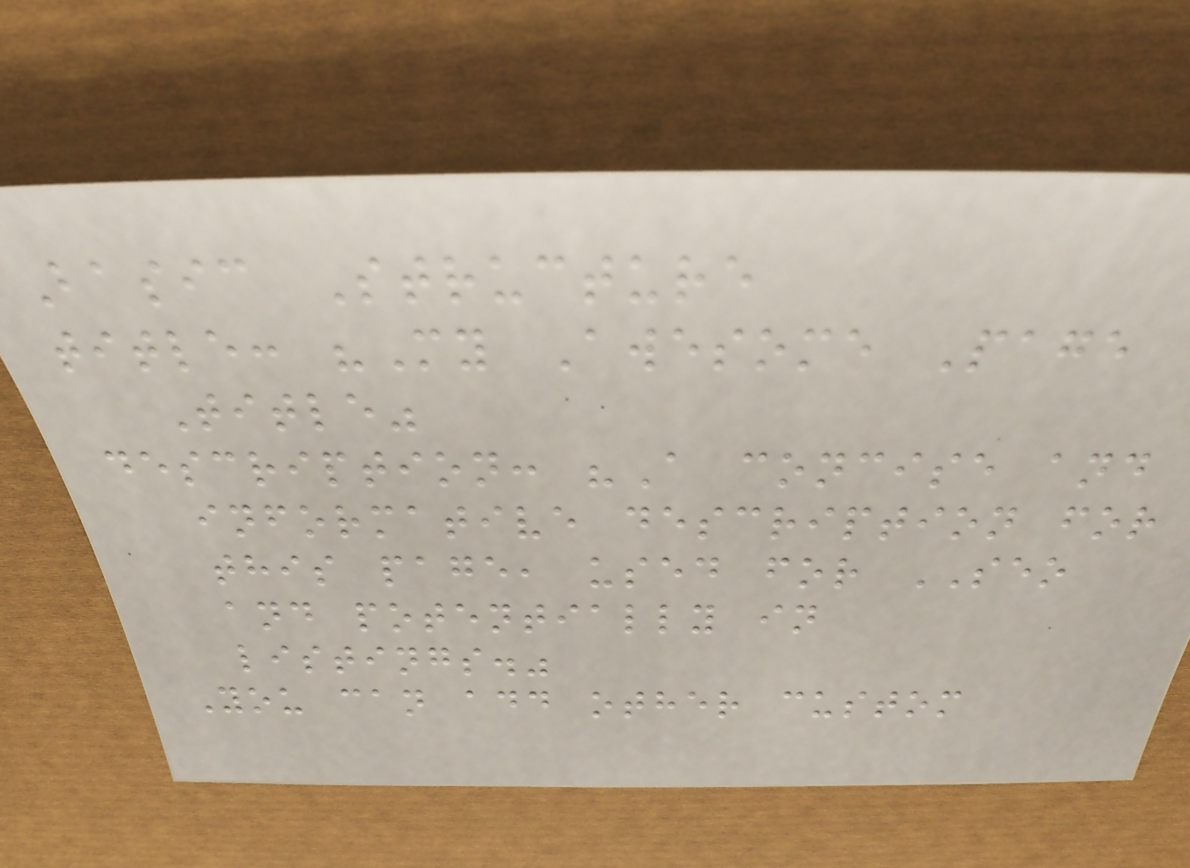Basic Structure
title: "My Awesome Page
Title"
description: "A concise and
informative description for
this page, used for SEO
and potentially in
listings."
You can add other custom
